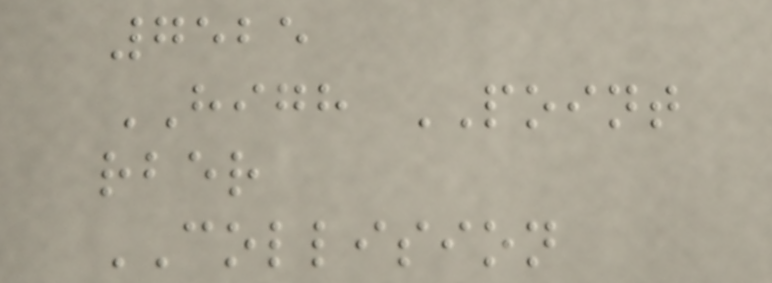7525
HIGH POINT
rber
COLLISION
